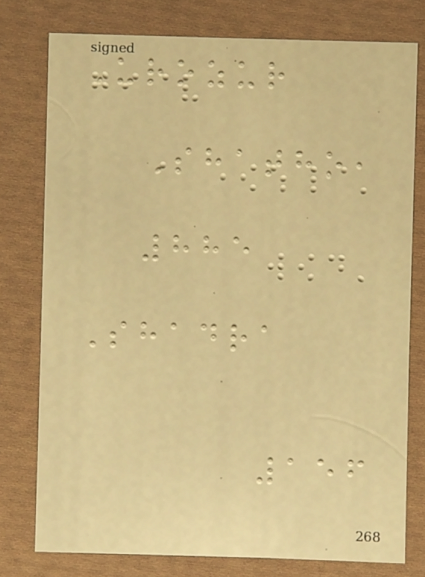Urozur
Shatho,
885
Shadra
156
